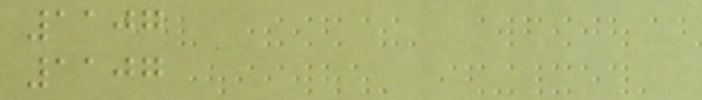1107
1107
